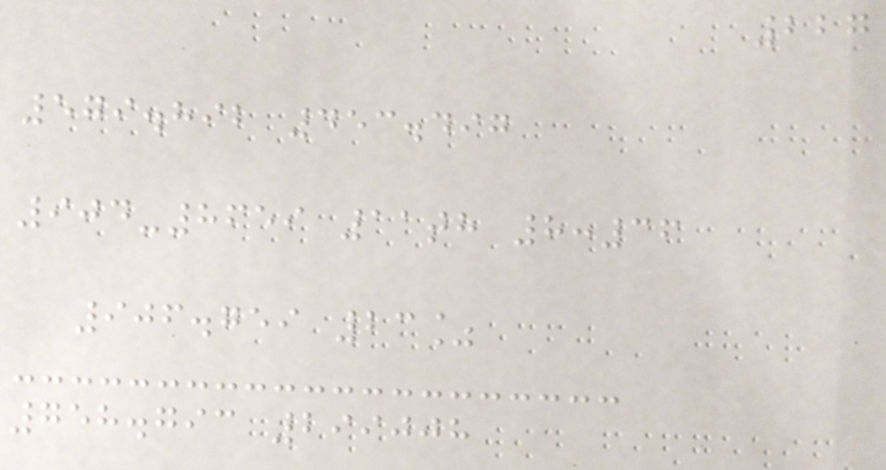227
579.892 453.497
904-8659 11th 8:36
906.759 23%
758.793 299008
